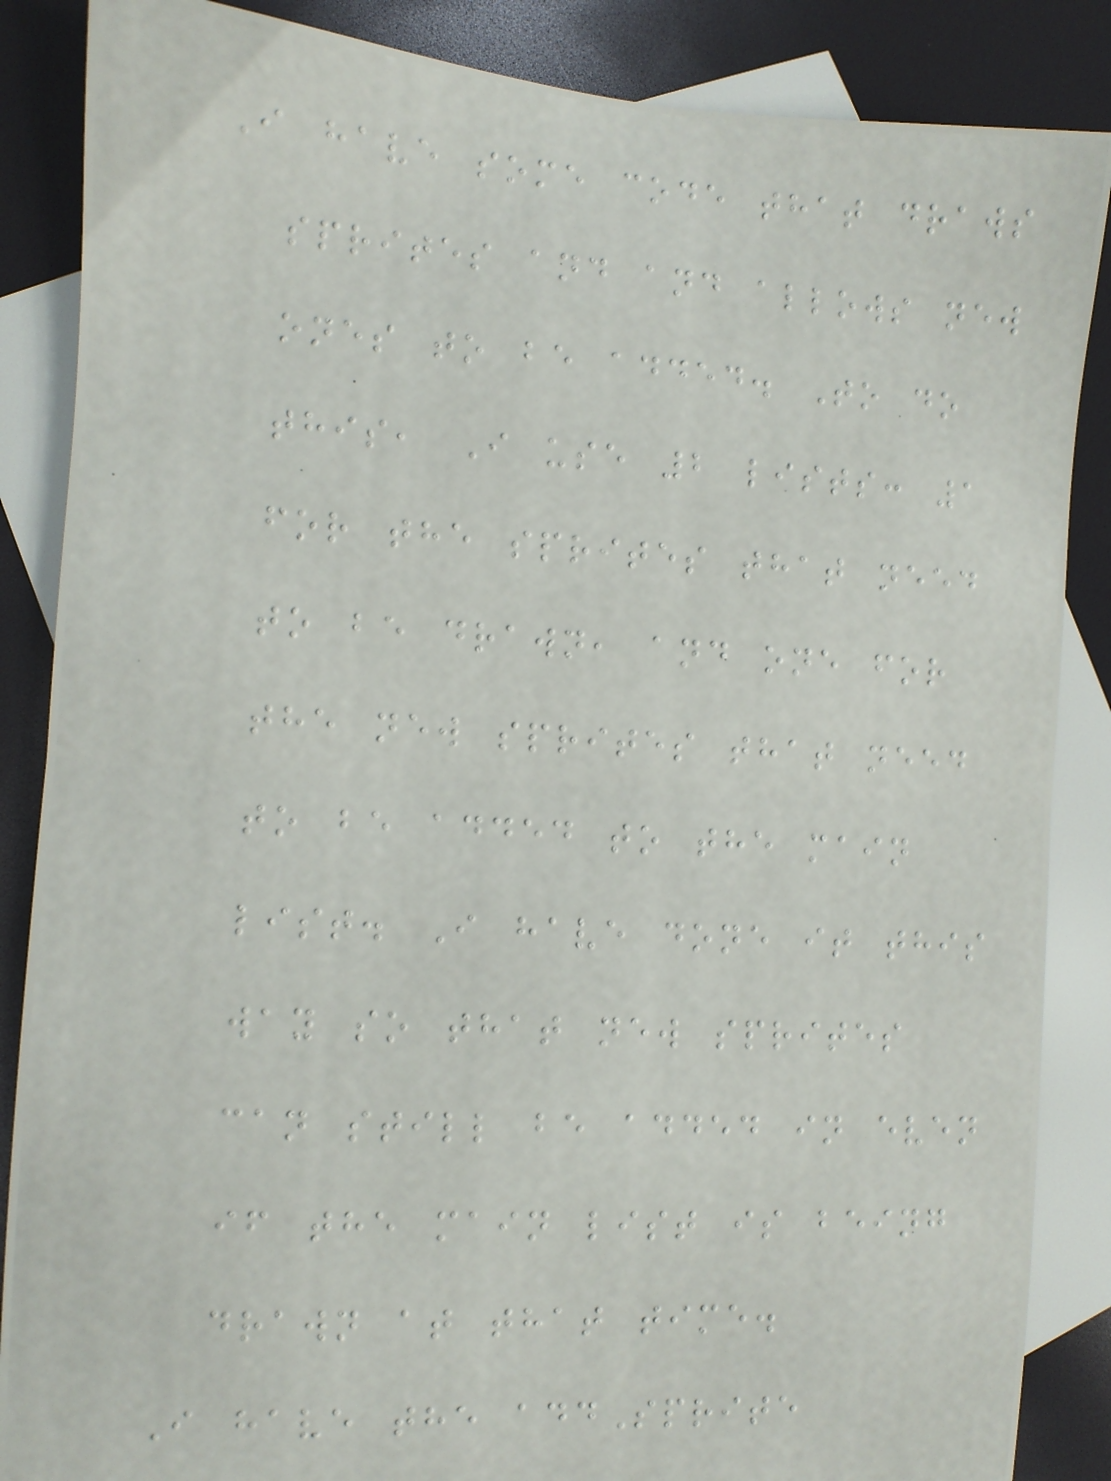I have some code that draws
sprites and and allows new
ones to be added. To do
this, I use 2 lists: 1
for the sprites that need
to be drawn, and one for
the new sprites that need
to be added to the main
list. I have done it this
way so that new sprites
can still be added in even
if the main list is being
drawn at that time.
I have the addSprite
